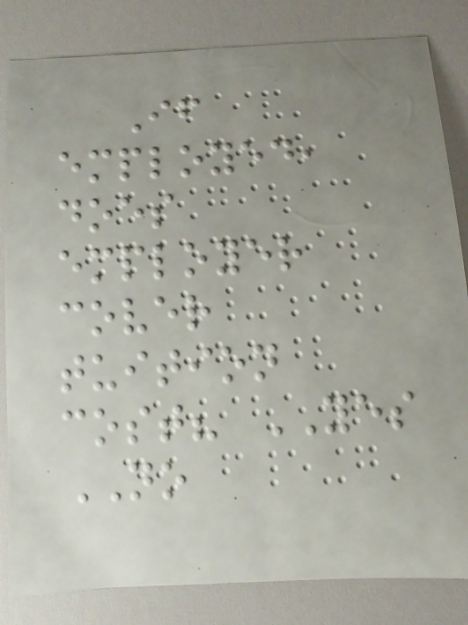If
employed,
does
employer
cover
tuition
cost? YES
NO
